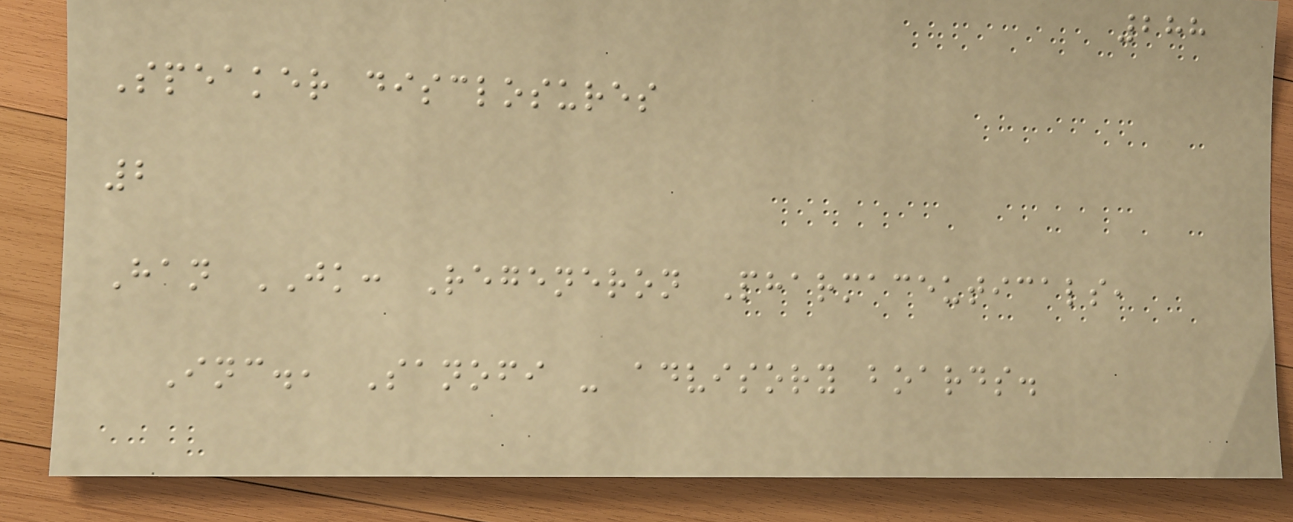288
Speaker disclosures
2
Han JK: Regeneron Pharmaceuticals,
Inc., Sanofi - advisory boards.
